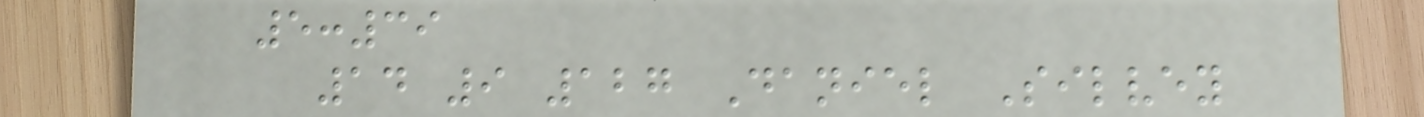5:39
14 9 127 Daniel Silvey
